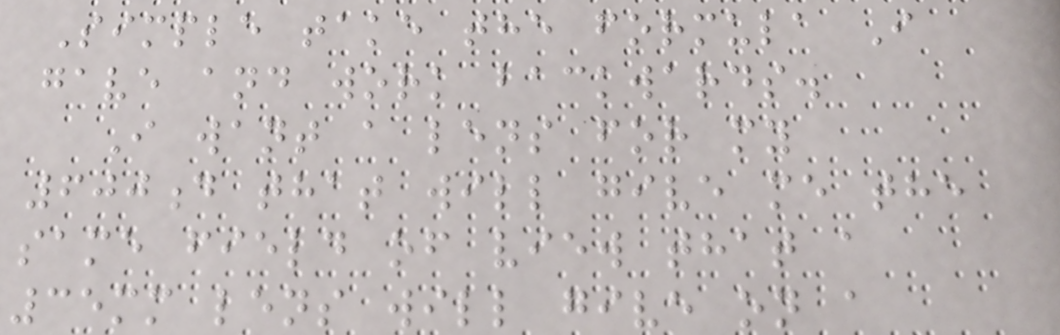Simple take the formula I
gave and work backwards.
I want a lens for my
600d that will give me the
same field of view that a
35mm lens will give on a
